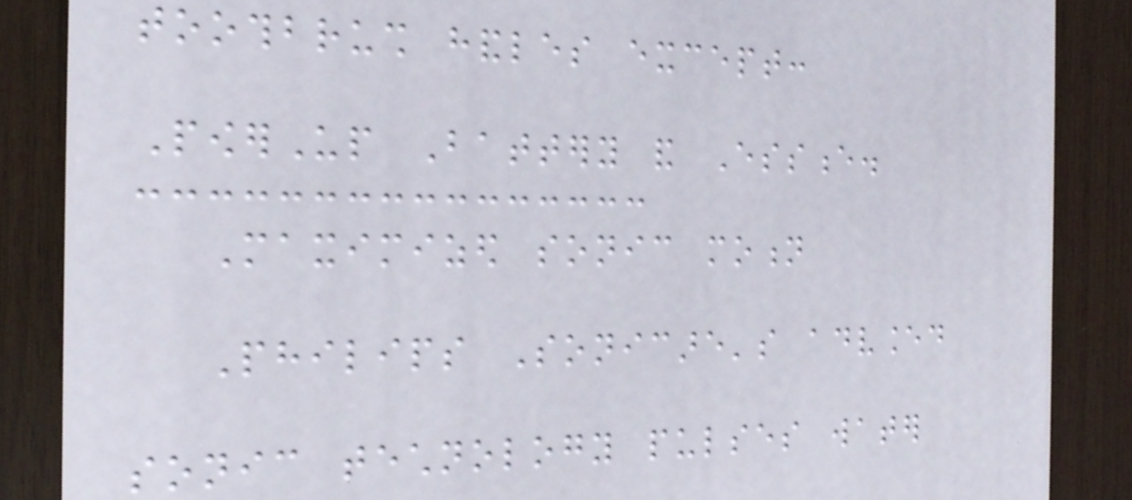toothbrush handles except:
PowerUp Battery and Essence.
Maximized sonic motion
Philips Sonicare's advanced
sonic technology pulses water
